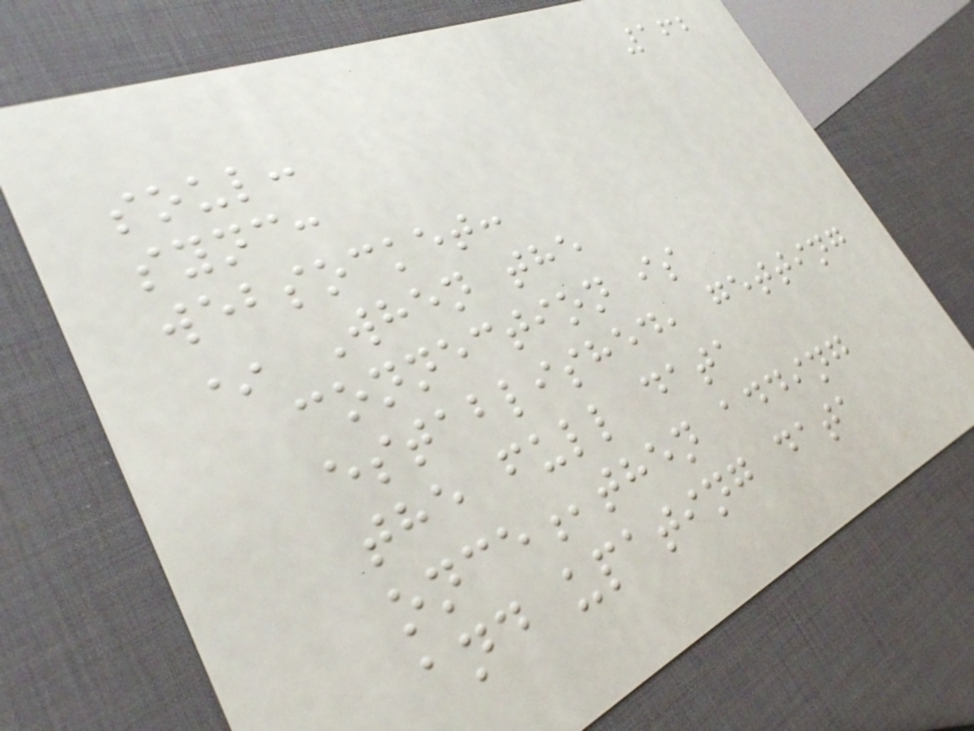162
soul:
sync:
websocket:
* When the
connection is
established, getting
the full data
once,then adding
and upating data
